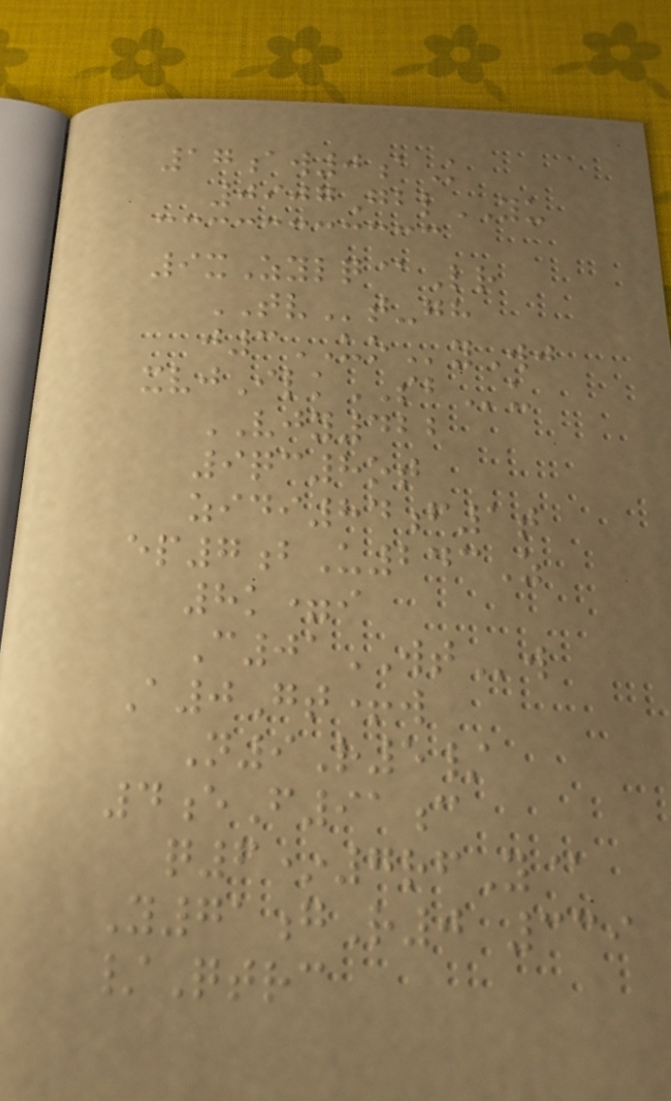17aw0aK
0907GblYU
9xZylq@Lr
TVt-gh
j3UOyWj
xvjIlkSBu
VJY422
9qc8ot
zidi84f1t
ep7bU243Z
8k=i
C01WTw
A0Gt+w
N9R5/
4eF91c
q6*7rfY@
Y71gR0 339
/Qtrc
